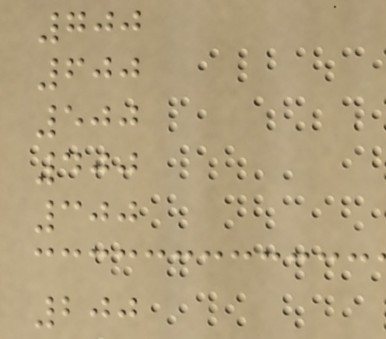700
600
500
400
300
200
